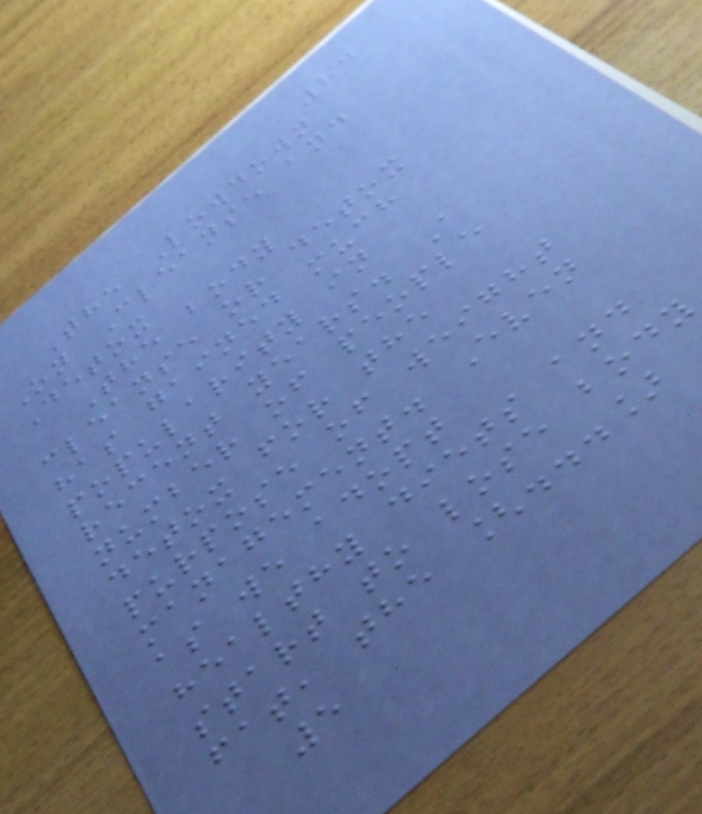84
The Lowdown
On Cleanse and
Detox
The body
cleanse or detox
has gained much
popularity in
recent years. A
number of people
detox for the
purpose of weight
management. Even
as we adopt
healthy diets and
start to lose body
fat, the [...]
5
